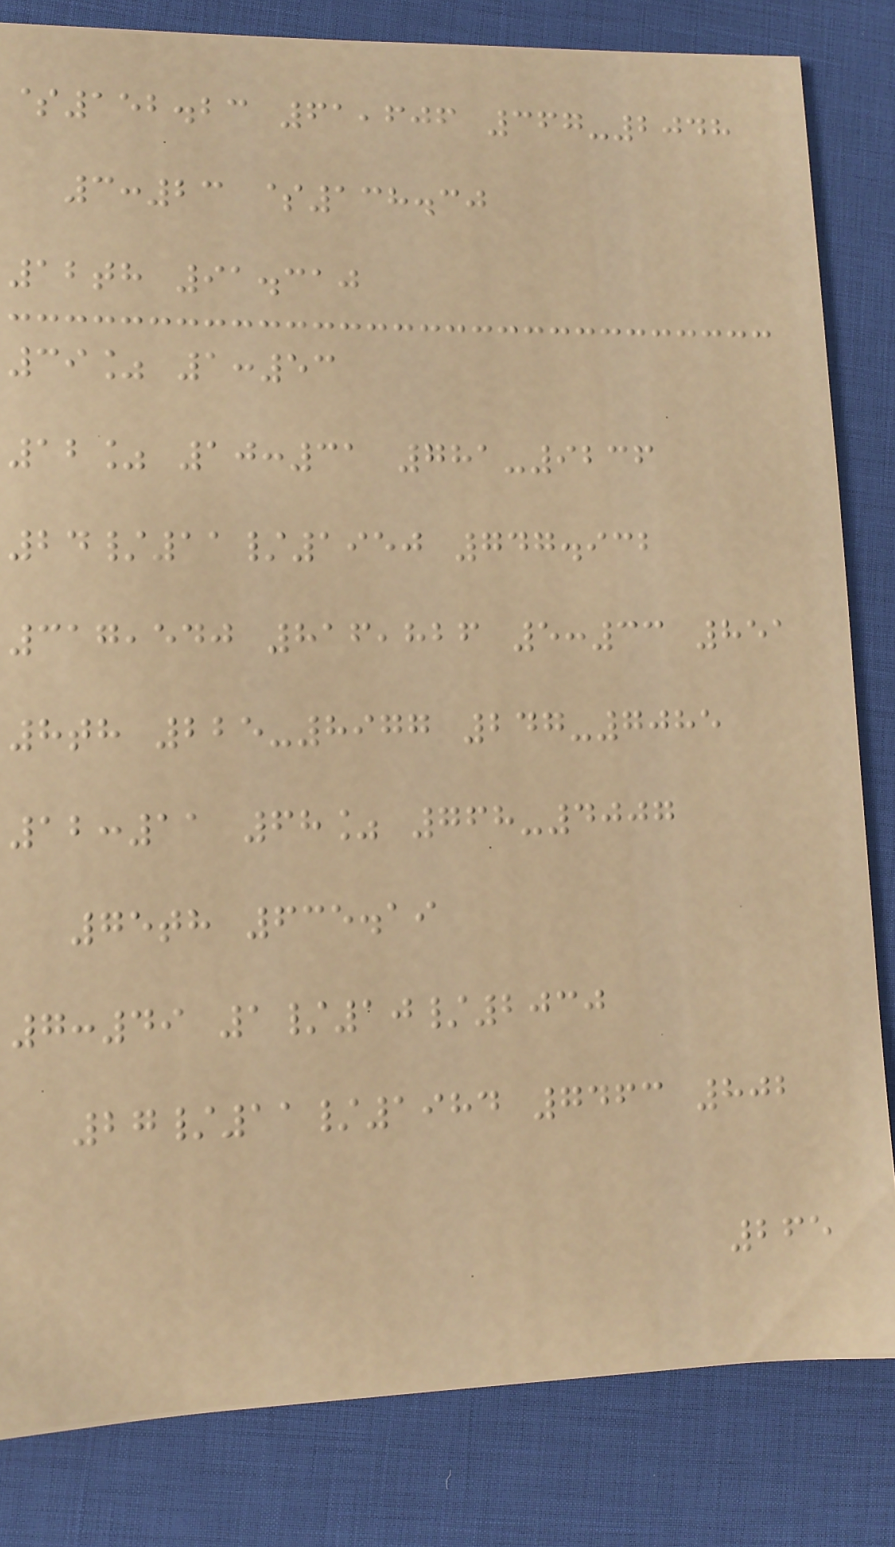$152.23 61,606 367-2048
3:23 $138.30
12th 91.310
39% 1:53
12% 10:31 781-9236
24/11/1950 747.932
317,540 816,826 5:33 851
8th 225-8977 247-7085
12:11 68% 768-4007
75th 635.19
7:49 1/10/2030
27/11/1984 7463 802
265
